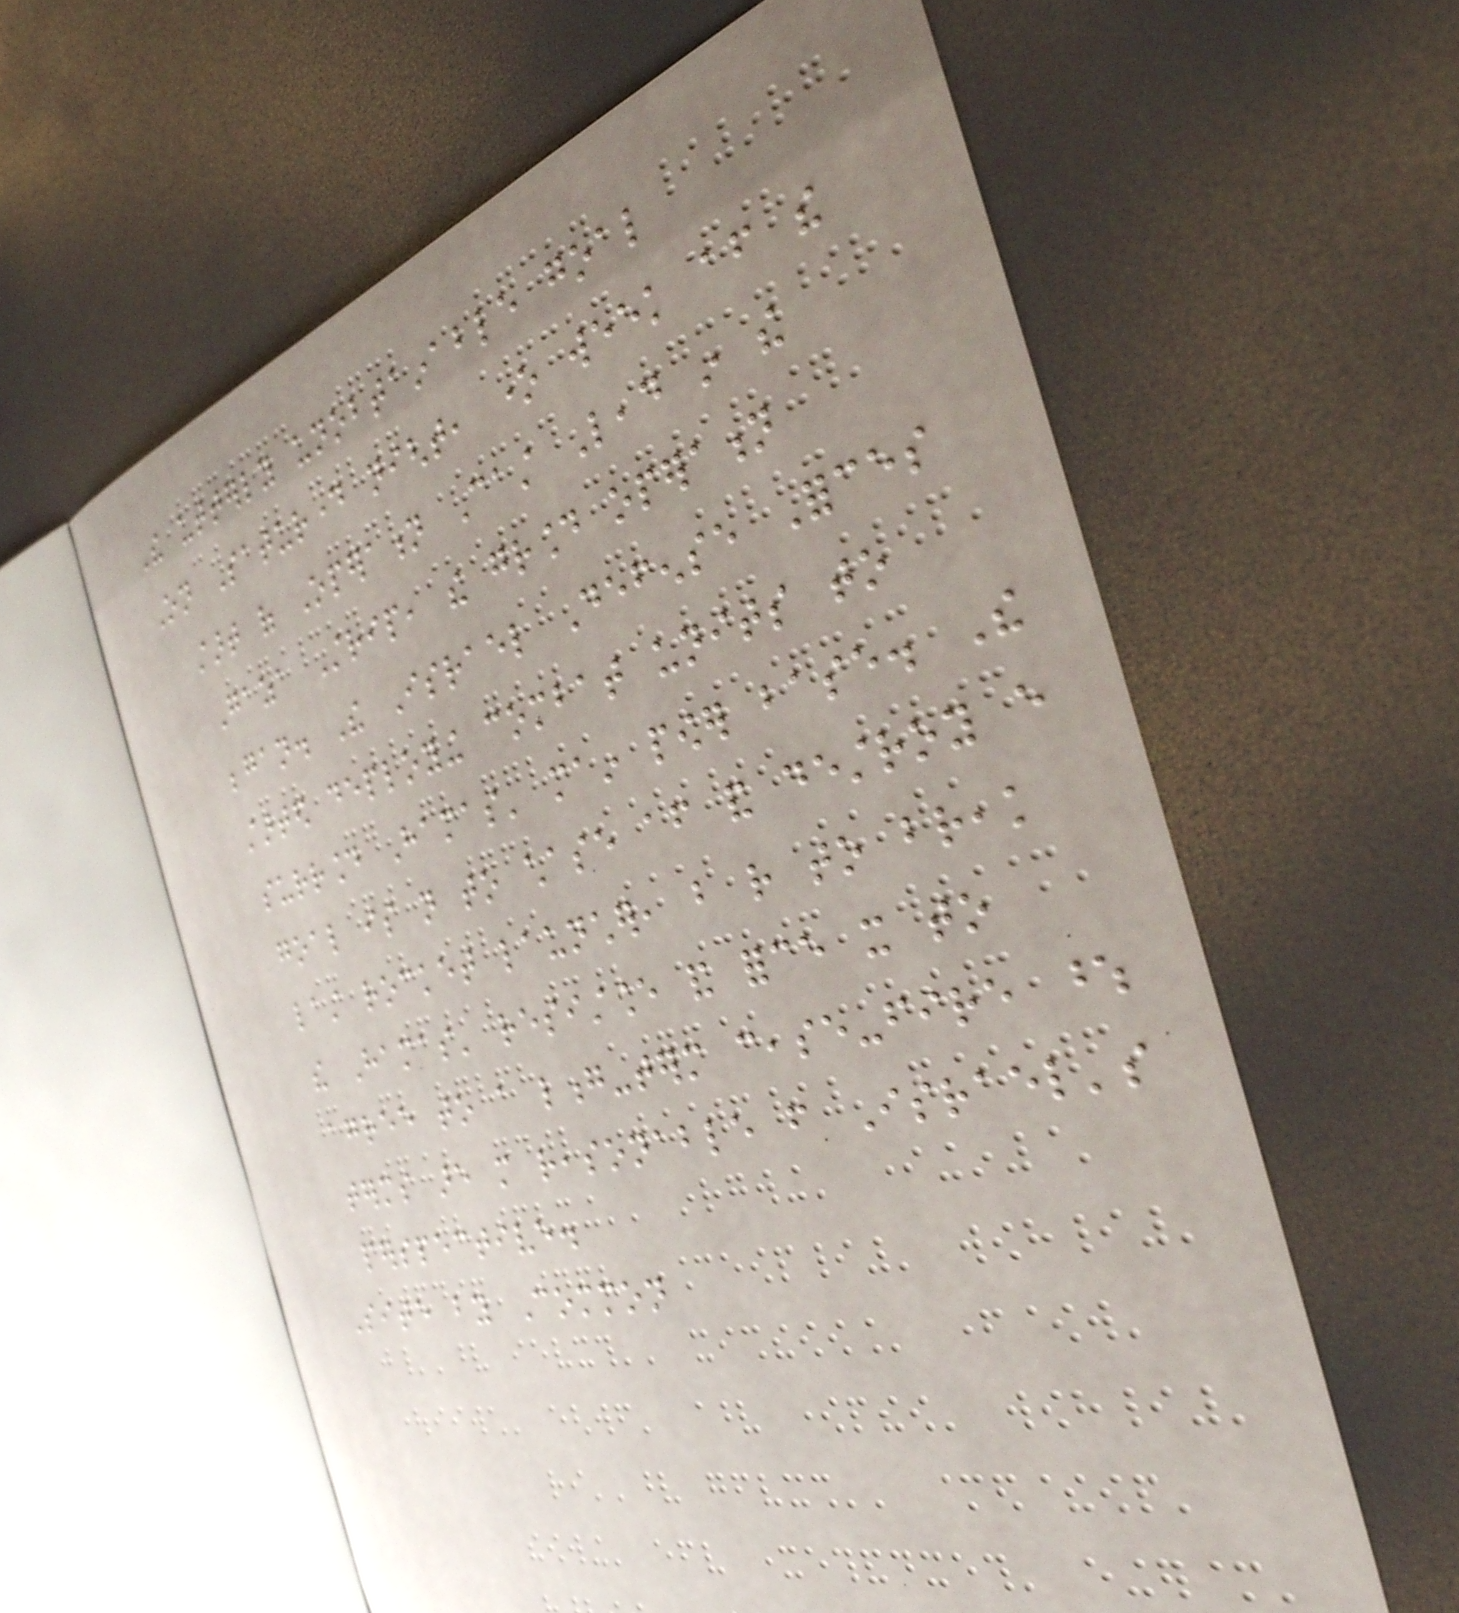The utterly unobtainable goal
On Saturday night, one week after the
start of Operation Cast Lead in the
Gaza Strip, the ground operation
began. The Israel Defense Forces
started deploying combat units to
surround Hamas' main power base. The
goal is not to chase after and destroy every
last rocket launcher, but rather to break
the Hamas' resistance and force it to
agree to a long-term cease-fire whose
terms are more reasonable from Israel's
perspective.
Site by Common
